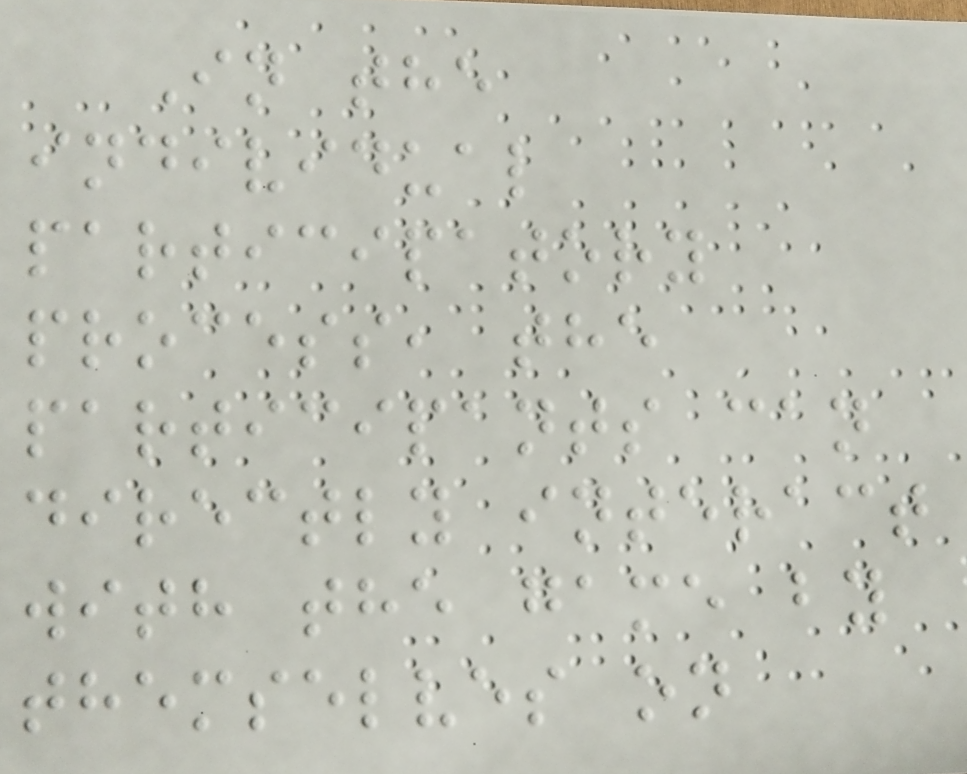In the
individual
participatory
process, the
participants can
directly interact
with the game by
themselves on
